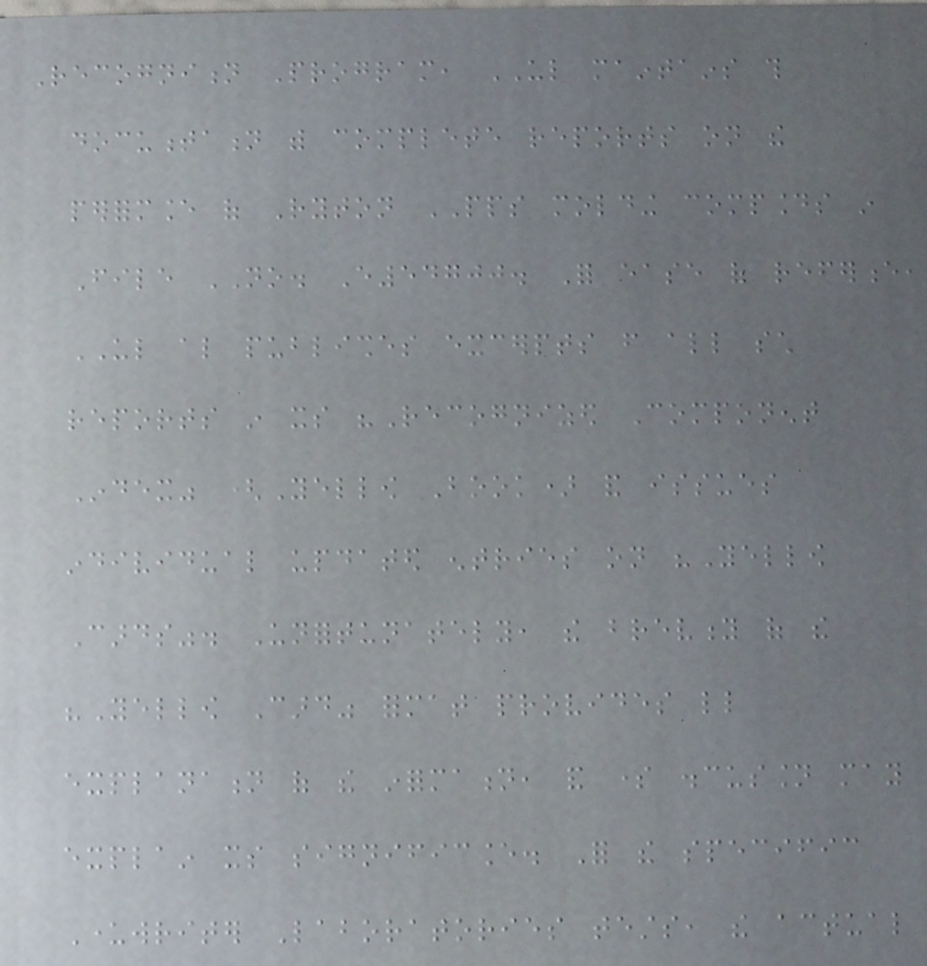Recognition Program, UL maintains this
documentation with complete reports on the
performance of Ryton PPS molding compounds in
File NO. E54700. For ease of reference,
UL also publishes excerpts from all such
reports in its "Recognized Component
Index" (Yellow Book) and issues
individual updated entries on "Yellow
Cards". Unfortunately, the brevity of the
"Yellow Card" format provides little
explanation of the information, and some discussion may
explain its significance. For the specific
Underwriter Laboratories tests, the actual
